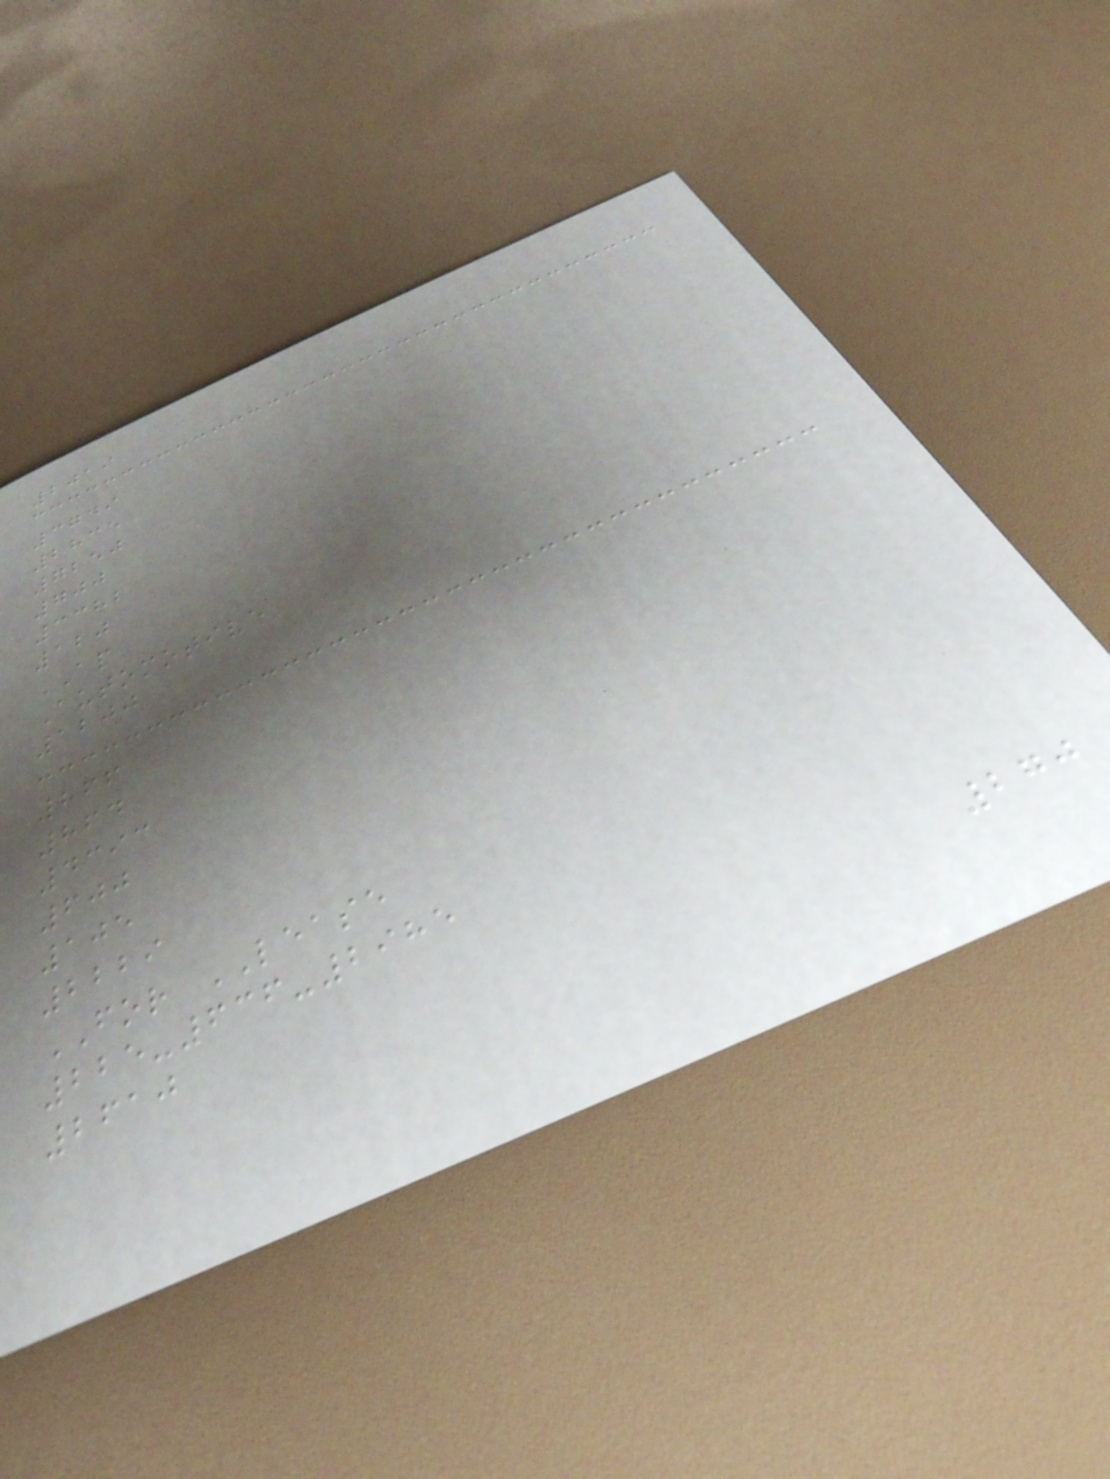2019
3749
2835
7250
700
3382
120
AP
Automotive
1200
866
864
4393
600
105
2229
FOR LEASE
225-636-2985
2610
270
